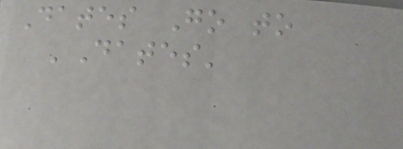Dates Go to
'Dates'
